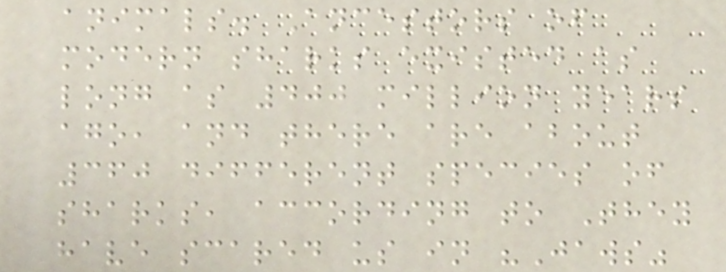animals. Ancestors of
modern sharks existed as
long as 400 million years
ago, and there are about
360 different species of
sharks, according to They
have scared us in "Jaws"
